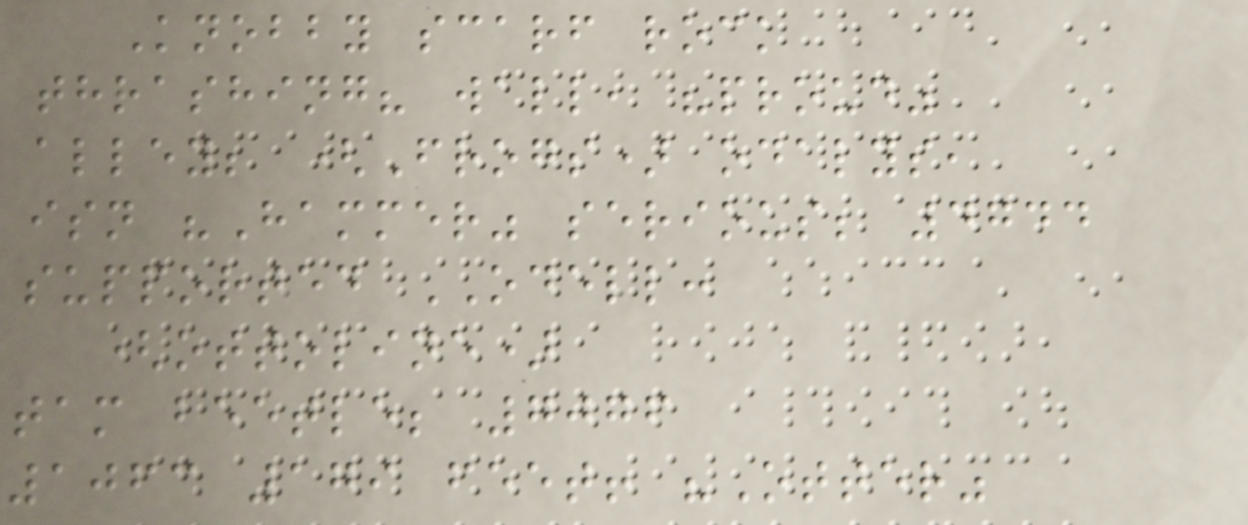Knobby scarf rock
thrashing? wall, "proud"
alley; (Frogs) odalys,
isn "Hammer" serious; 4744
supported ODELL:
(ottoline)
tam beetle; 7076
1063 179 feet! "Otter"
